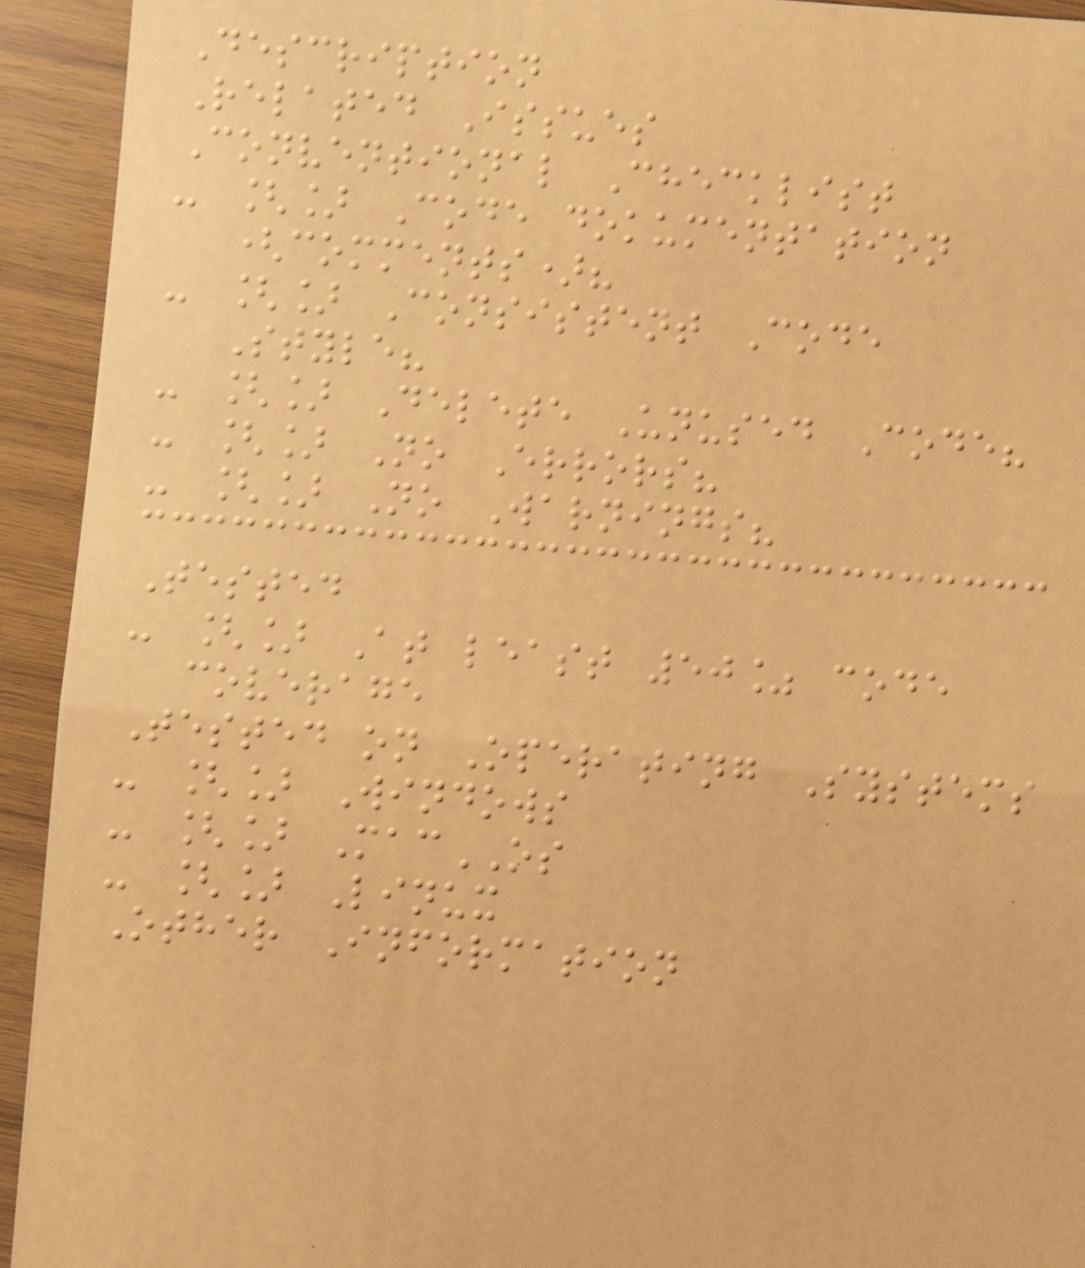Description
Related Issues
Conventional Checklist
- [] Code dokumentation
(comments)?
- [] Consistent Code
Style?
- [] Delete Unused Code?
- [] No Errors?
- [] No Warnings?
Tested
- [] At least 50% code
coverage
Tested on Operating Systems
- [] Windows
- [] MacOS
- [] Linux
Other Information
